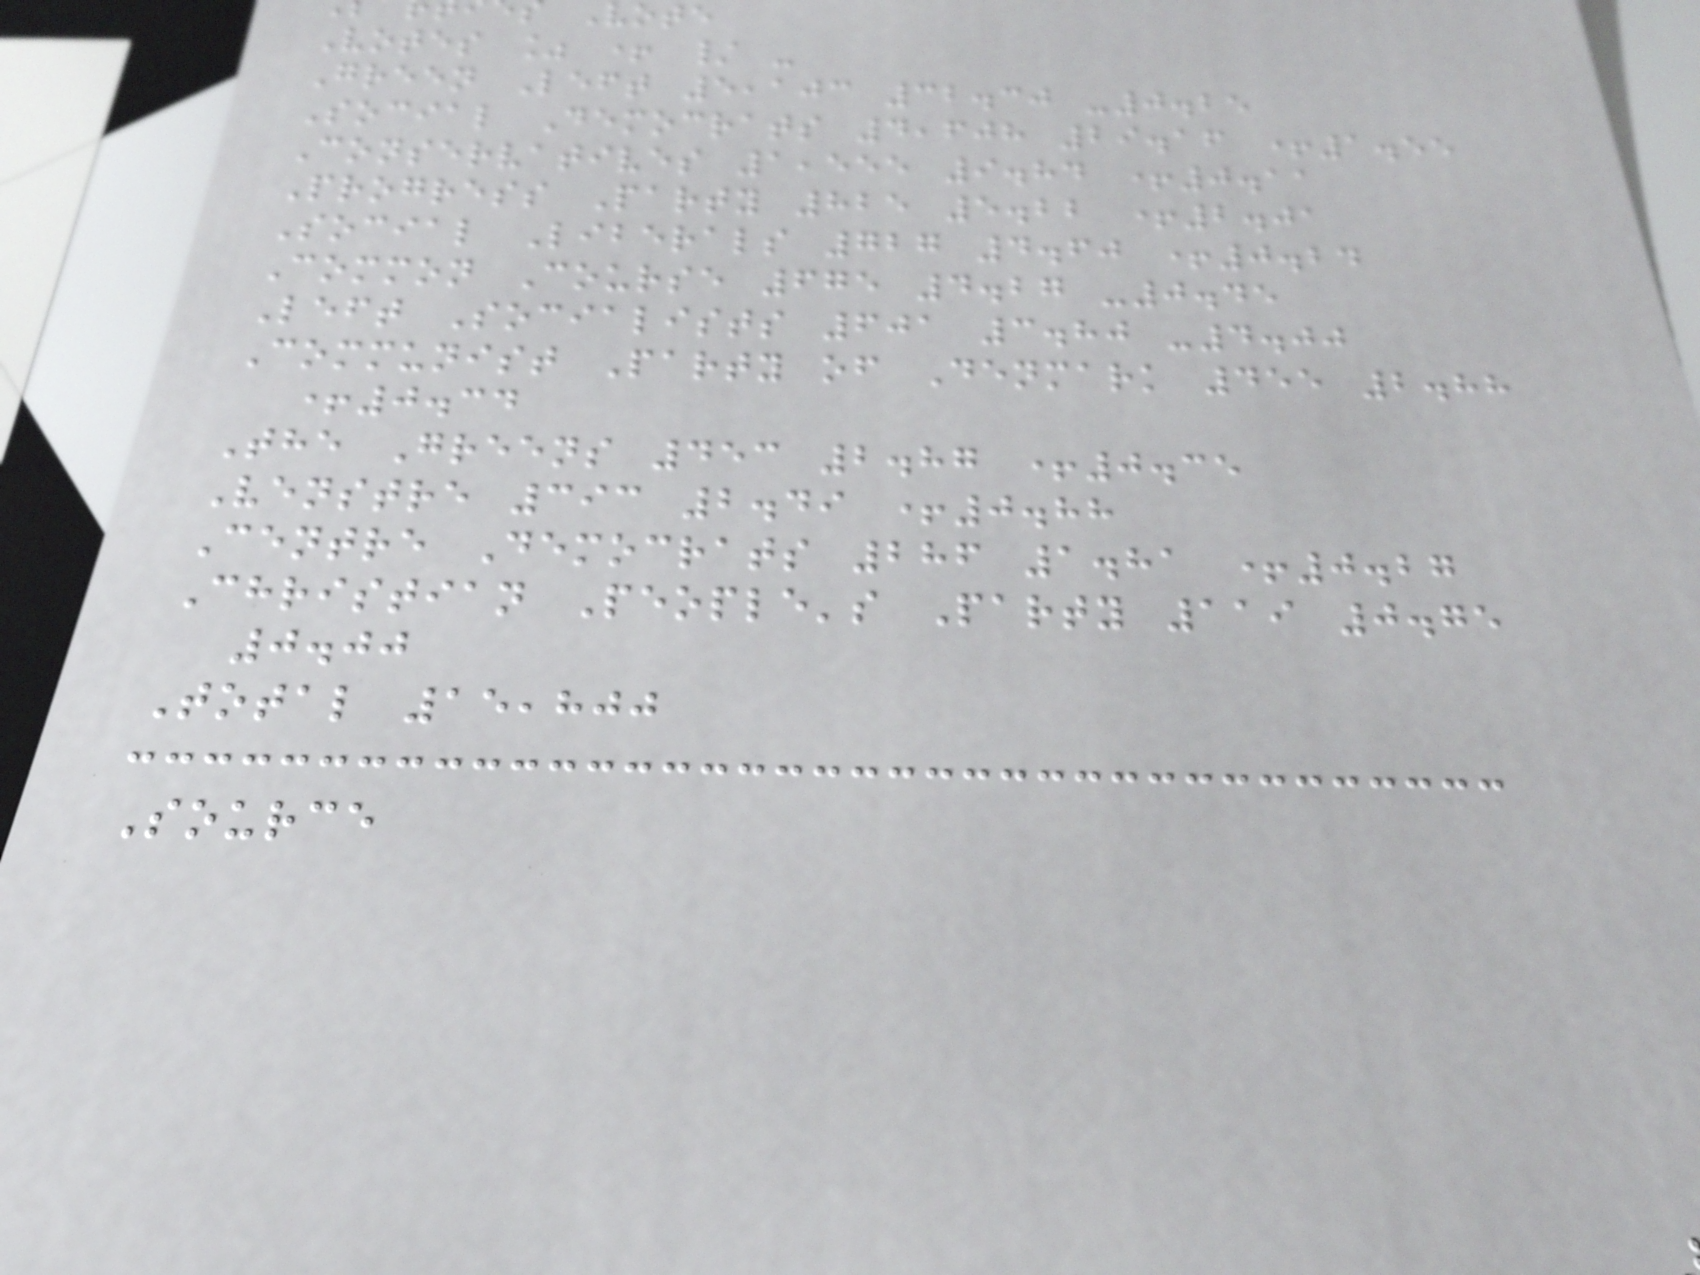Vote
Votes % + / -
Green Left 5,103 32.30 -0.25
Social Democrats 4,608 29.16 +1.55
Conservatives 1,555 9.84 +0.11
Progress Party 825 5.22 +2.01
Social Liberals 727 4.60 +0.24
Common Course 675 4.27 -0.45
Left Socialists 601 3.80 -4.00
Communist Party of Denmark 455 2.88
+0.34
The Greens 453 2.87 +0.35
Venstre 393 2.49 +0.88
Centre Democrats 286 1.81 +0.27
Christian People's Party 119 0.75
0.00
Total 15,800
Source
